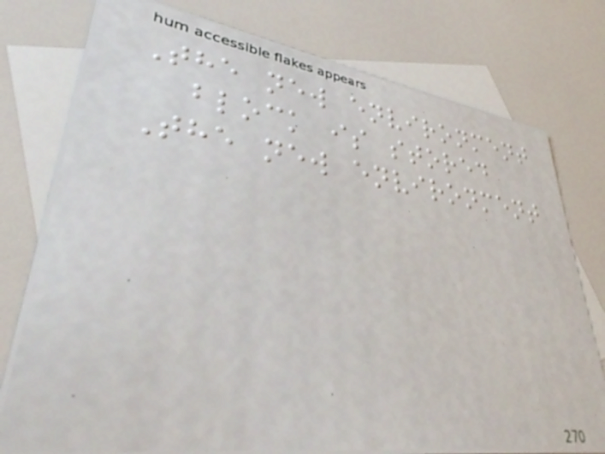The new environment
block is stored
The new environment
